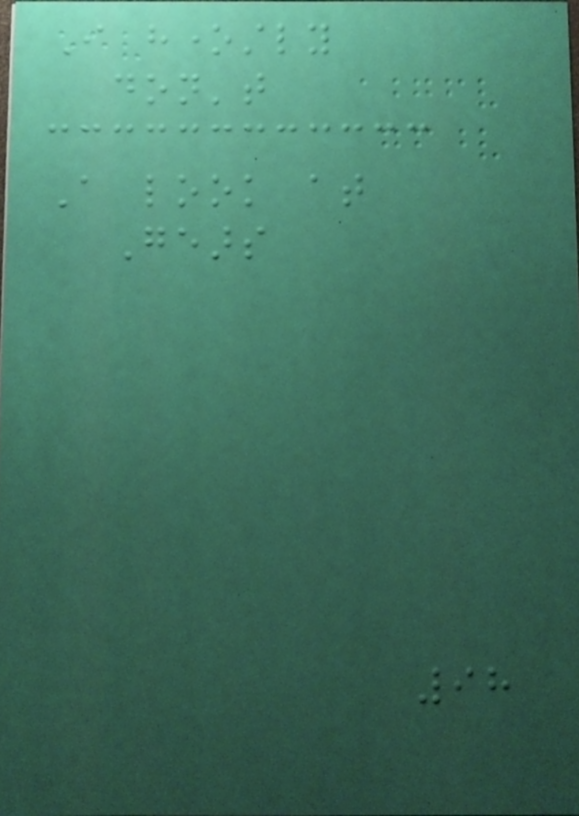I honestly
don't
A look at
Gears
98
